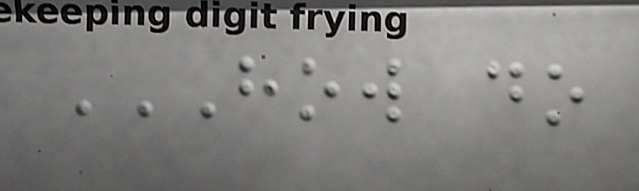HOW DO
